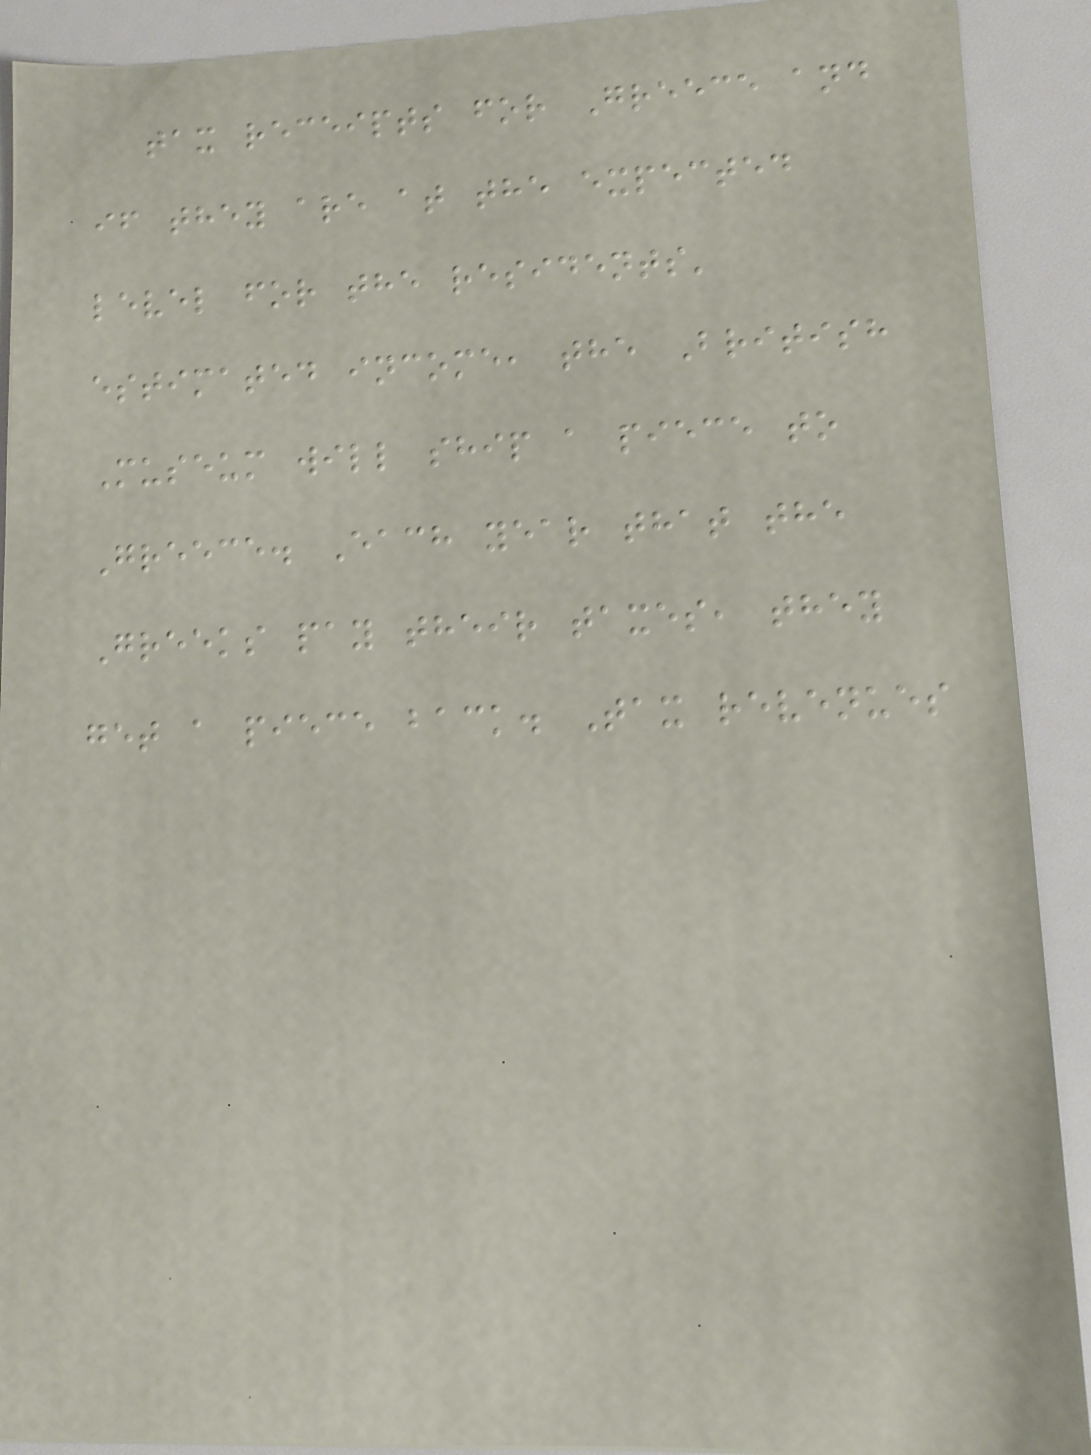tax receipts for Greece and
if they are at the expected
level for the residents'
estimated income, the British
Museum will ship a piece to
Greece. Each year that the
Greeks pay their taxes, they
get a piece back. Tax revenues
